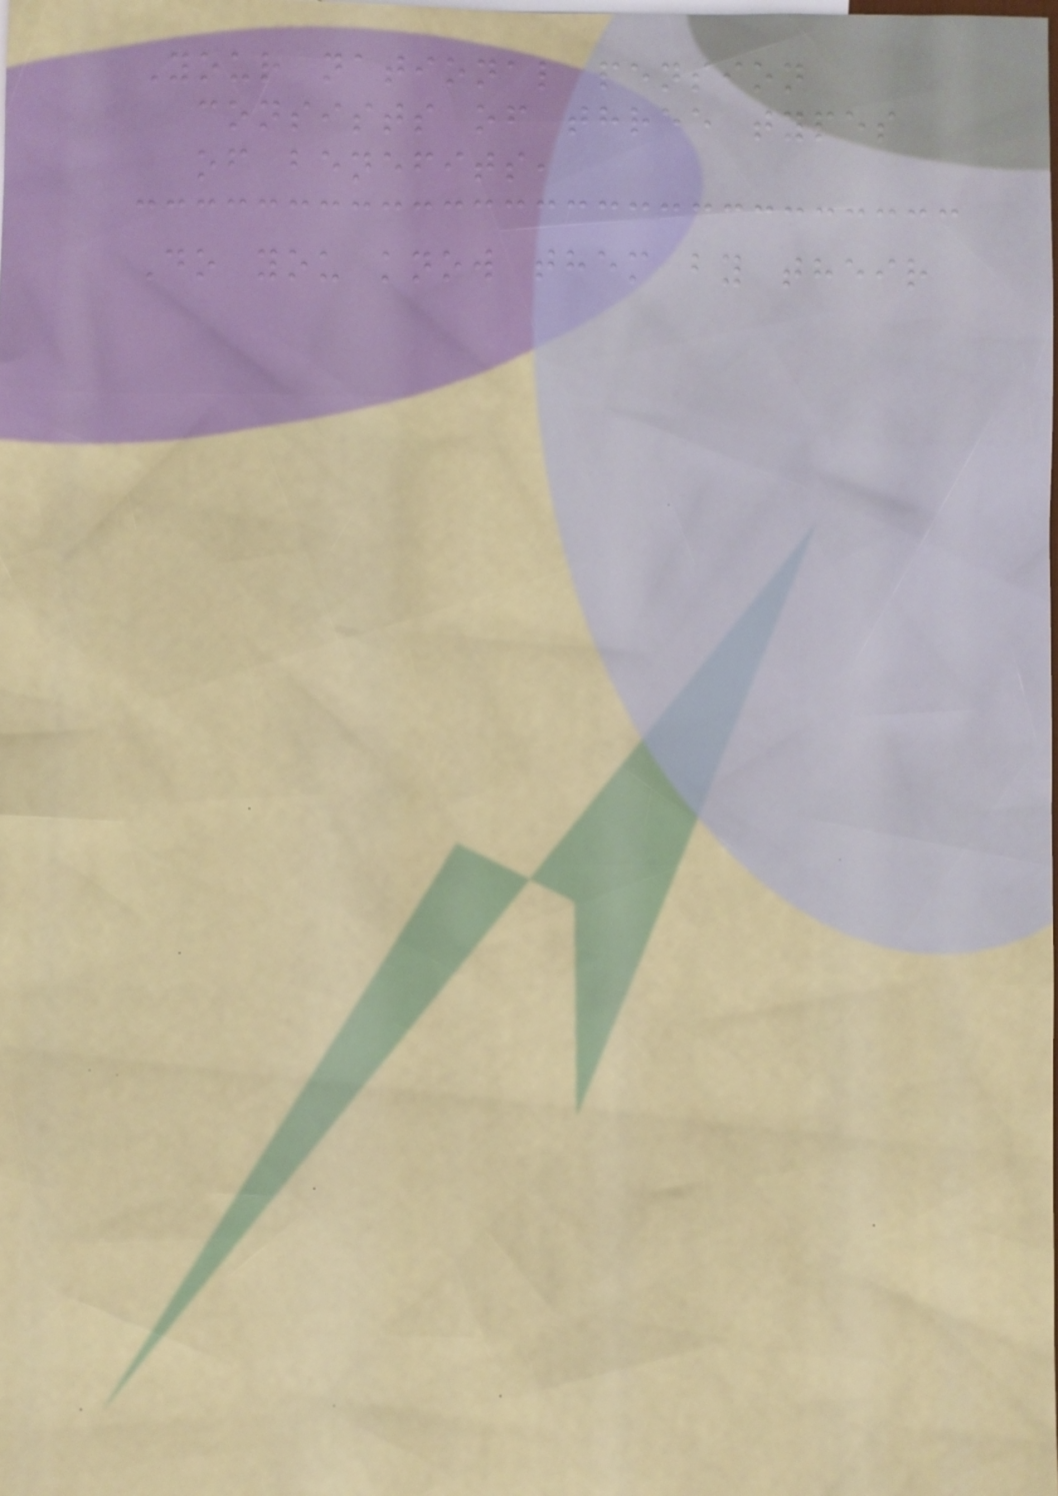Your national pension
consists of three types
of benefits,
Do you know them by their
